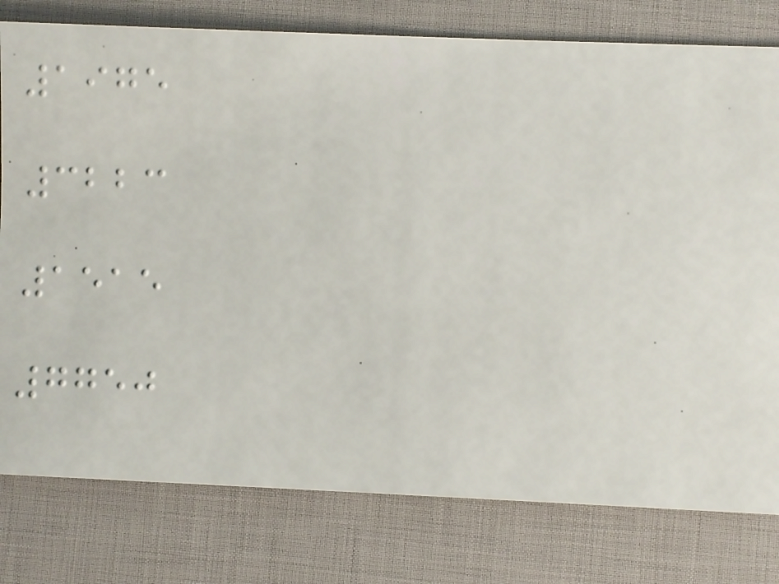1975
3223
1515
7750
